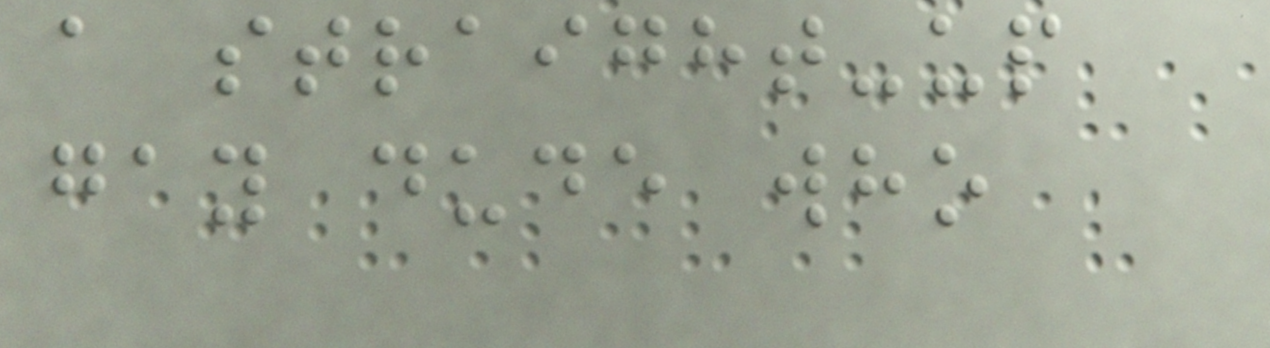a straight-up
gay dude who
